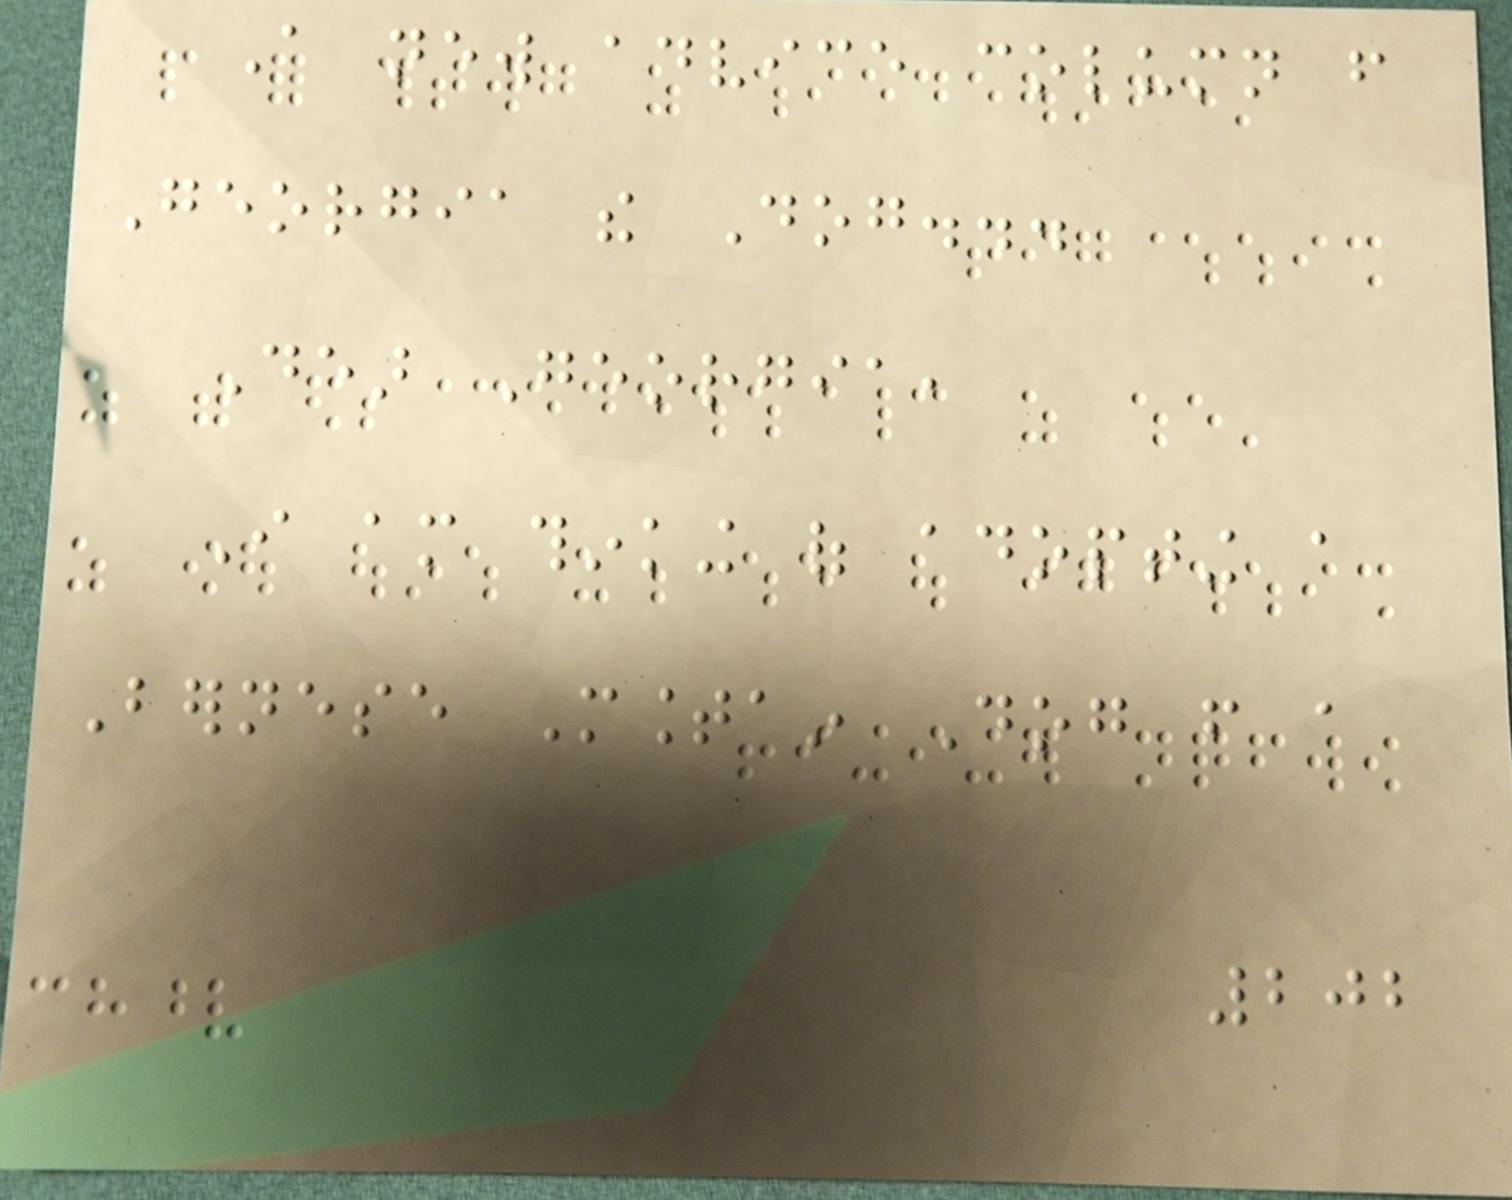A new advice column from
Georgia the Dog...
Dear Georgia,
I am thinking of adopting a
Bernese Mountain Dog from a
202
